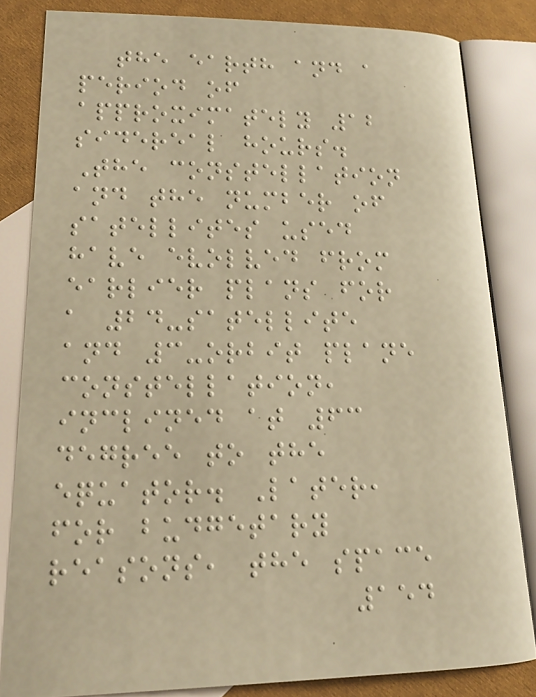the earth and a
period of
approximately 12
sidereal hours.
The constellation
and the number of
satellites used
have evolved from
earlier plans for
a 24-satellite
and 3-orbit plane
constellation,
inclined at 63
degree to the
equator. Later,
for budgetary
reasons, the space
154
